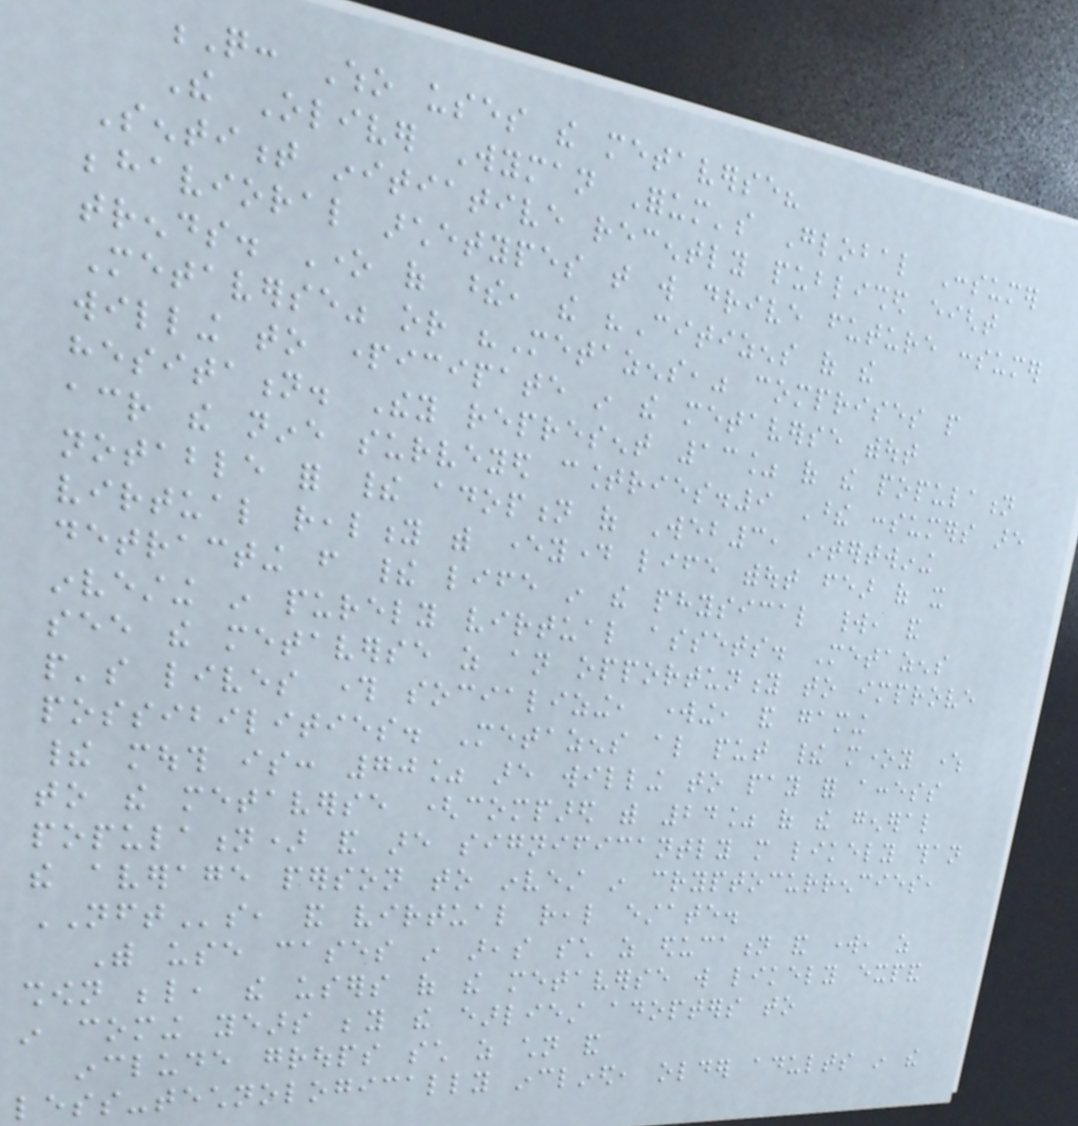Q: Who uses the metaverse?
The Oliver Wyman Forum's Global Consumer
Sentiment initiative recently published eight
behavioral archetypes that will drive future consumer
trends. One of these, the "Citizens of the
Metaverse" or "Metazens," comprises people
willing to participate in the metaverse without
hesitation. They represent 13% of the population
across the nine surveyed countries.9 These consumers are
notable for their adoption of Web3, intertwining
virtual reality with everyday life without fear of it
detracting from their life in the physical world, and
investing in purely virtual assets. Metazens
see the metaverse as an opportunity to improve
people's lives through socializing, working, and gaming
possibilities. Metazens also put their money where
their mouth is: 70% are willing to pay for access
to the metaverse (compared with 24% of the general
population) and are significantly more likely than
the average person to invest in cryptocurrencies,
NFTs, and virtual real estate.
With use cases in areas such as education and work, as
shown below, the users of the metaverse will likely expand
in coming years beyond the earliest adopters to
include groups such as children and
less-technologically inclined, older adults in the
